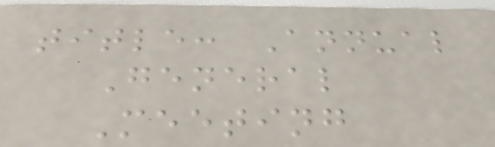title: Annual
General
Meeting
